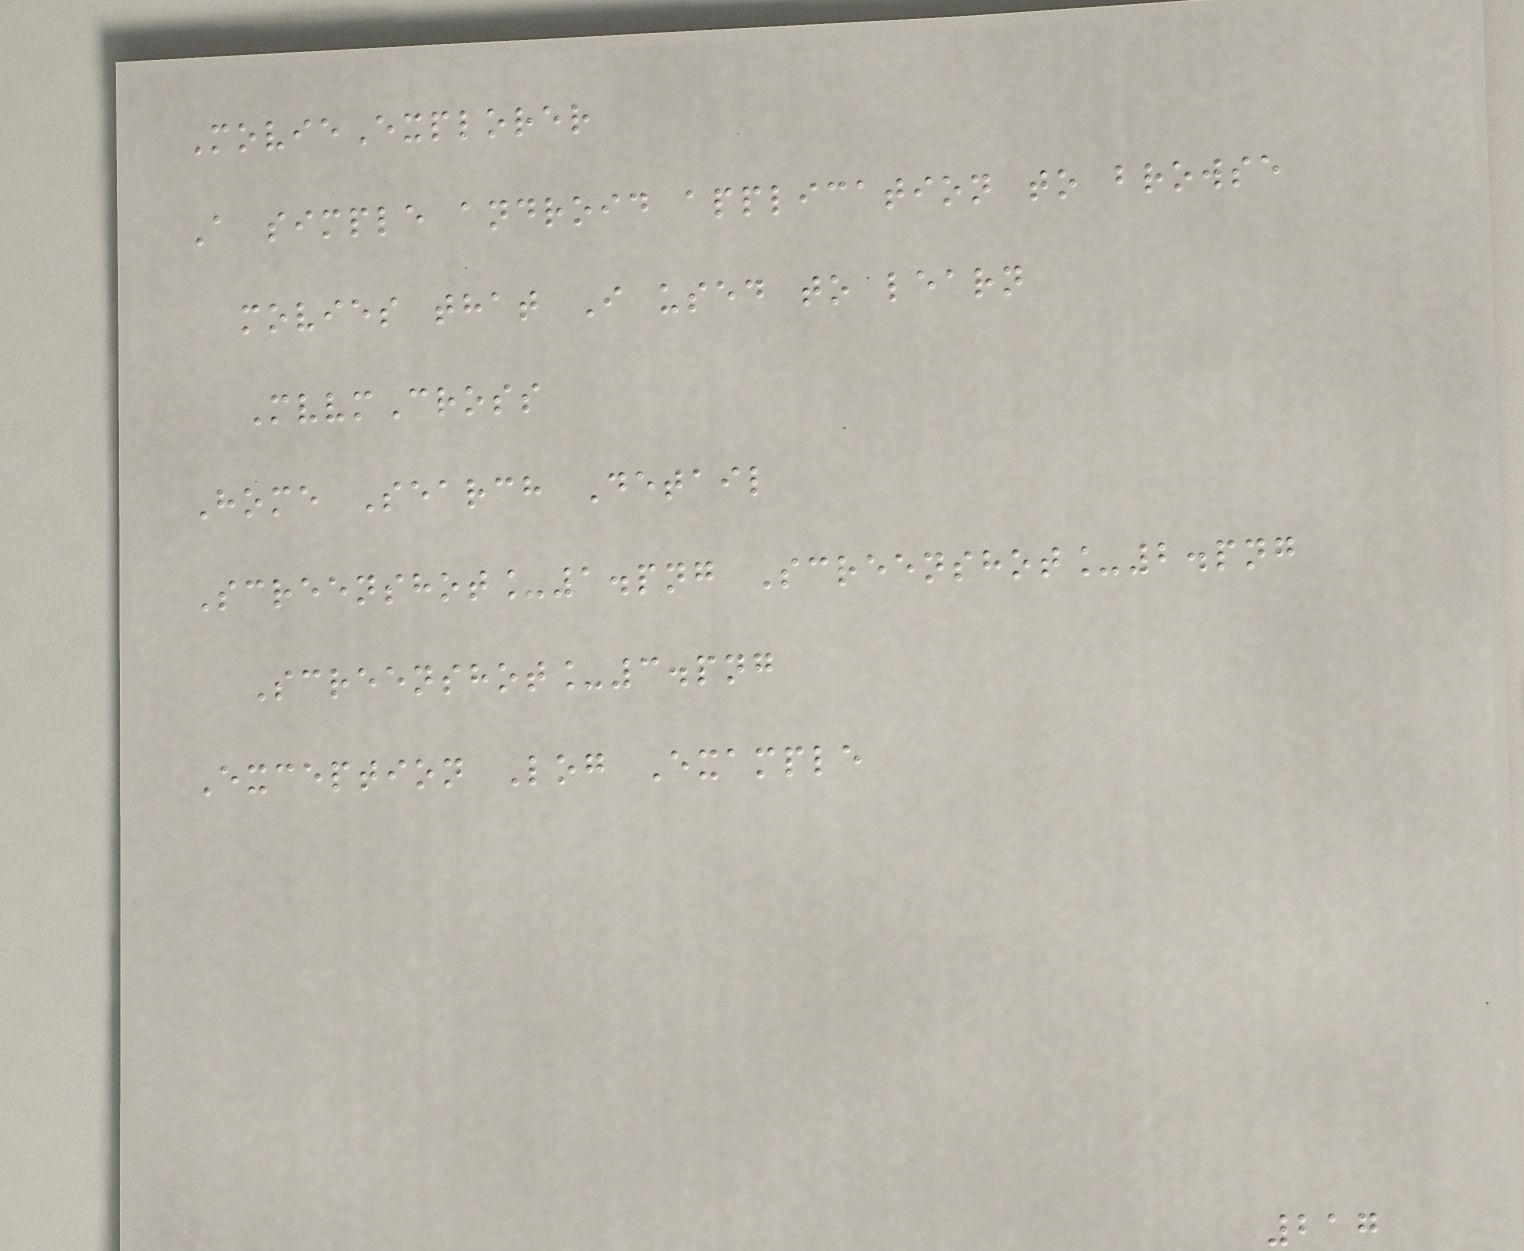MovieExplorer
A simple android application to browse
movies that I used to learn
MvvmCross
Home Search Detail
Screenshot_1.png Screenshot_2.png
Screenshot_3.png
Exception Log Example
217
